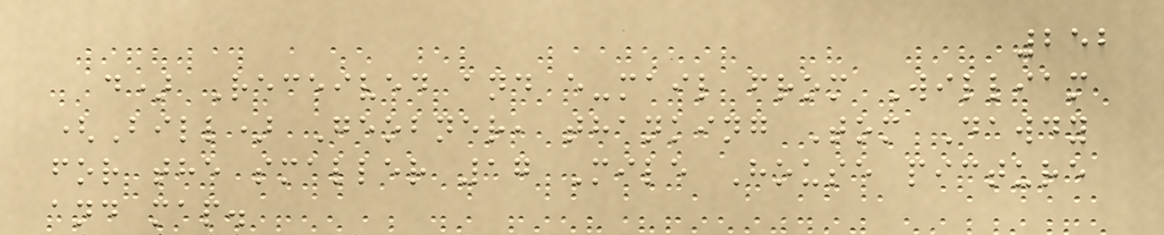252
d) Received and e-mail from William
(Bill) Geobner, thanking Tom Dawdy
for the smaller 17 Mile House picture
and map.
